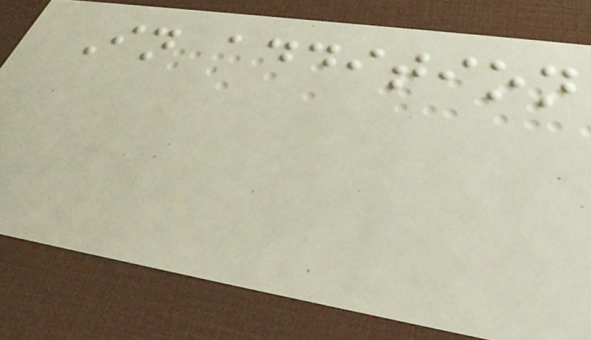In addition
